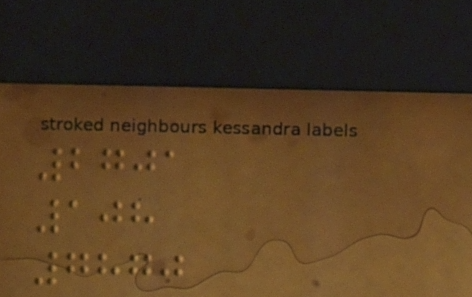2701
108
7870
